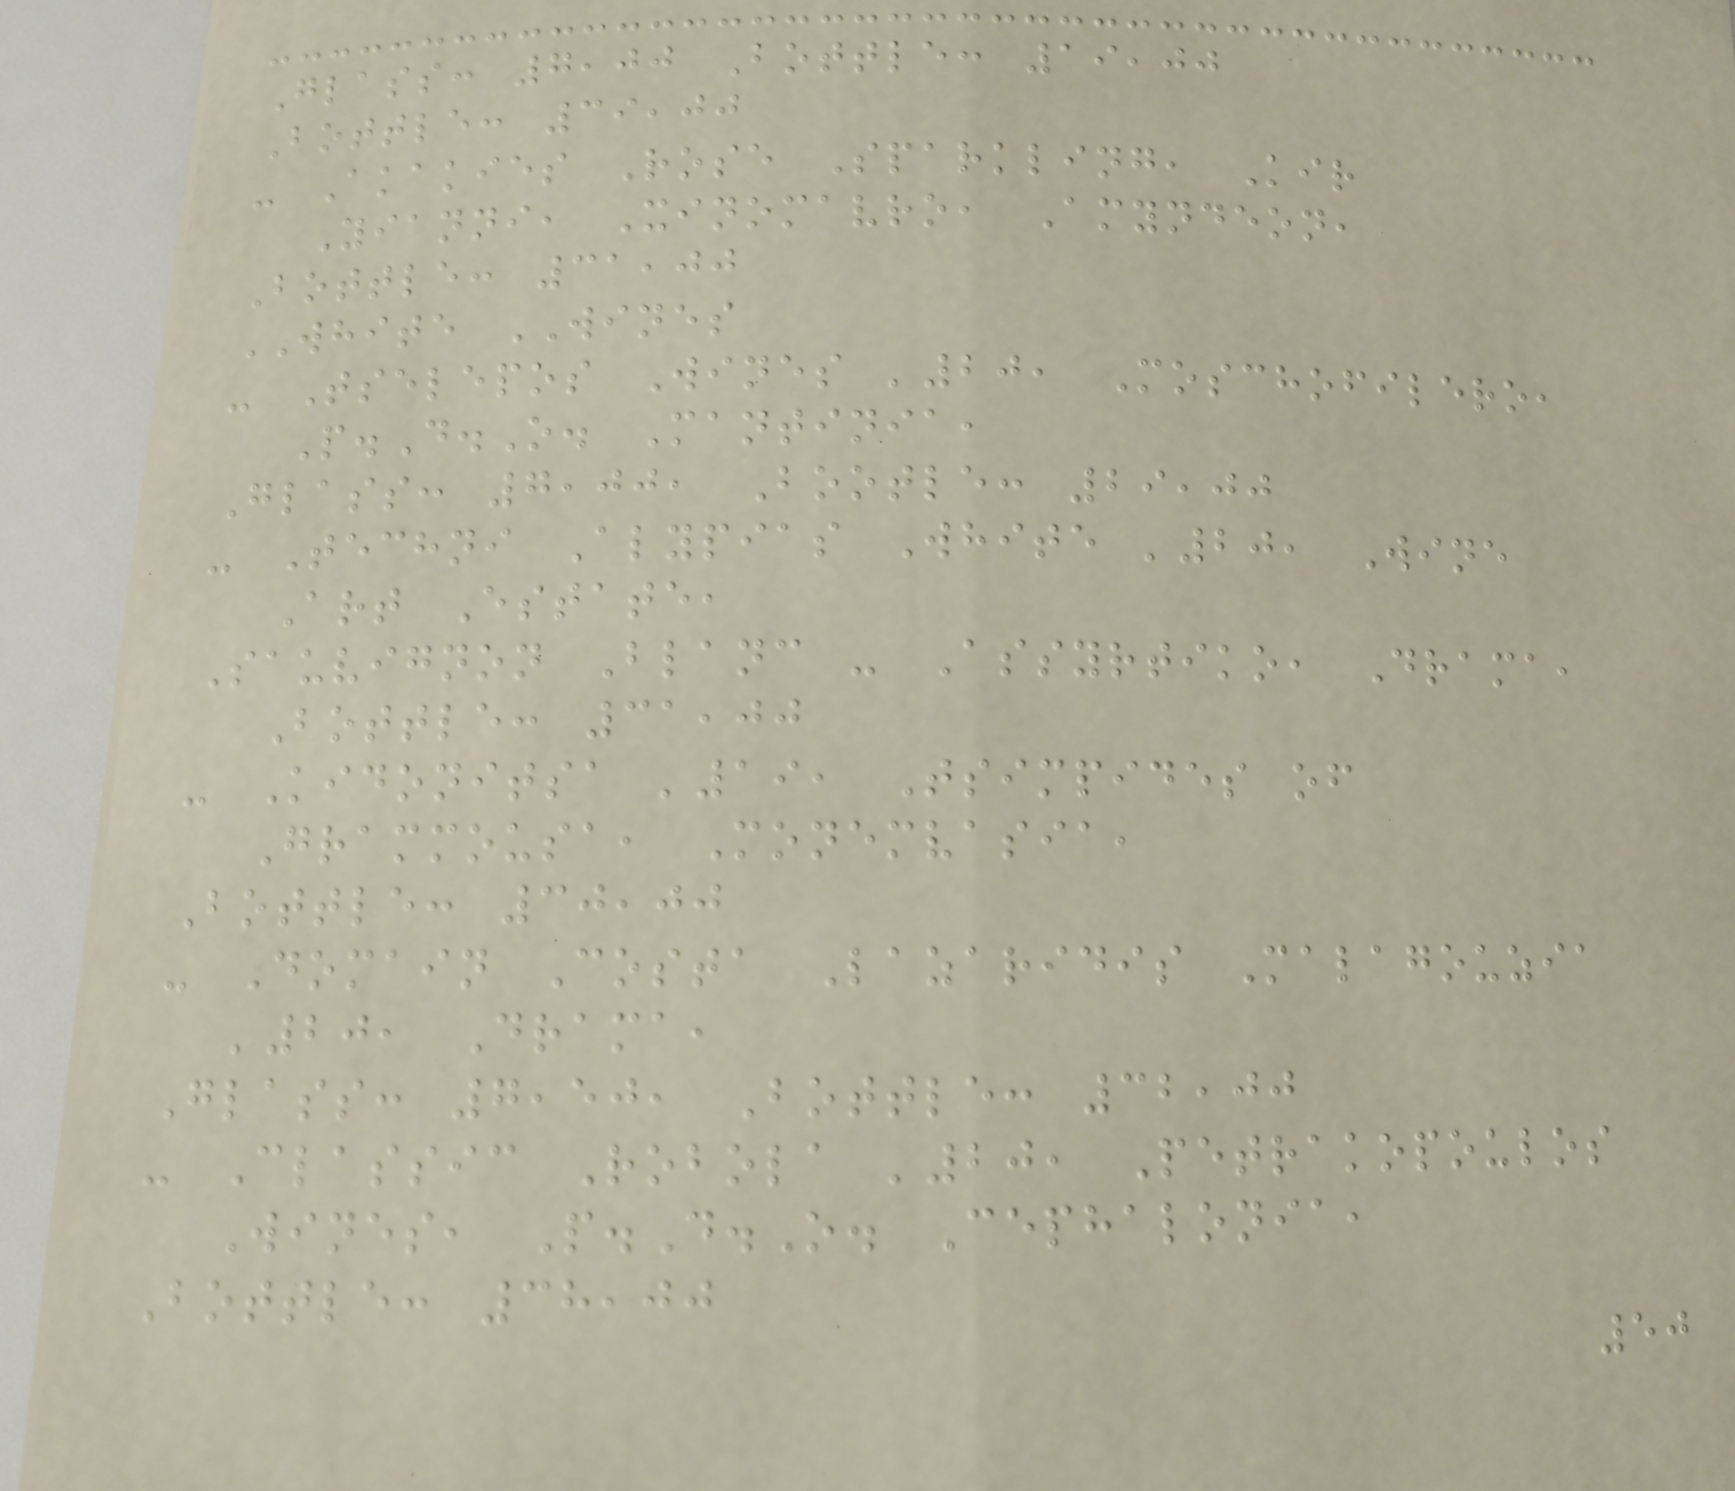Glass: 7,00 Bottle: 19,00
Bottle: 39,00
- Akakies Rose Sparkling, Kir
Yianni, Xinomavro, Amyndeon,
Bottle: 31,00
WHITE WINES
- Tselepos Wines '20, Moschofilero,
P.D.O. Mantinia,
Glass: 7,00, Bootle: 29,00
- Techni Alypias White '20, Wine
Art Estate,
Sauvignon Blanc - Assyrtiko, Drama,
Bottle: 31,00
- Kidonitsa '19, Tsimpides of
Grammousa, Monemvasia,
Bottle: 30,00
- Domain Costa Lazaridis Malagouzia
'20, Drama,
Glass: 7,50, Bottle: 32,00
- Classic Robola '20, Petrakopoulos
Wines, P.D.O. Cephalonia,
Bottle: 38,00
50
